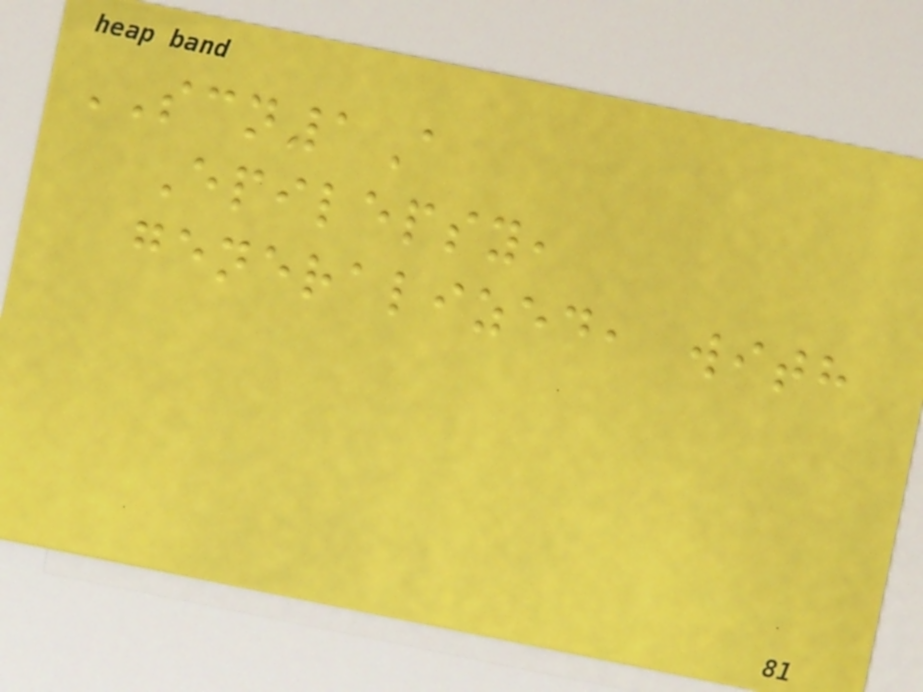SCN1A
Epilepsy,
generalized, with
